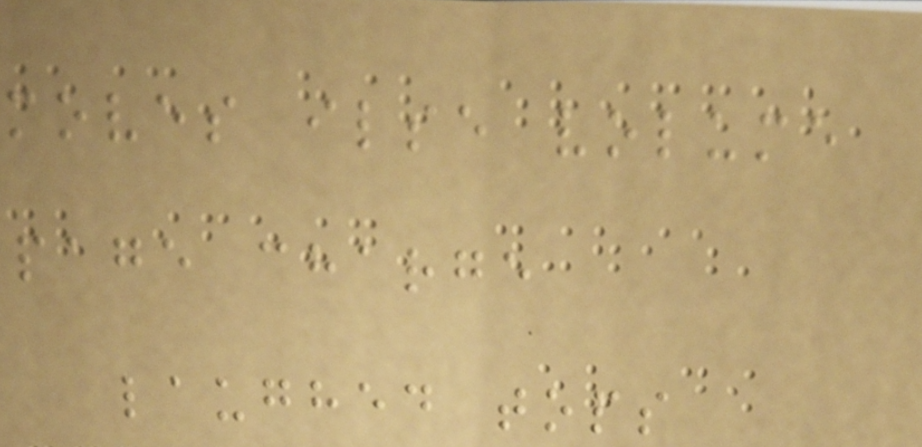moves ilse volume
page charge
laughed tops
